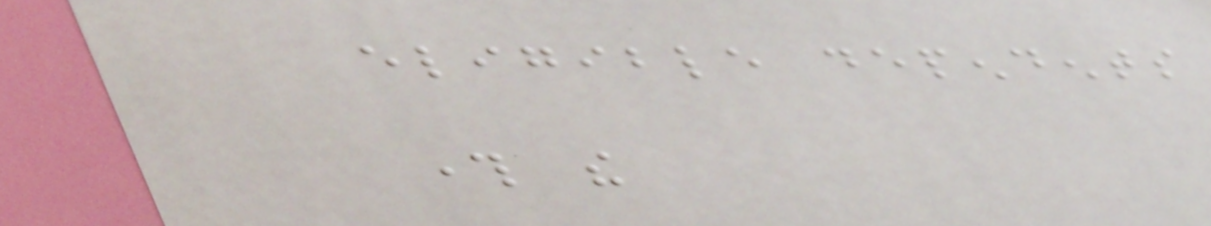eligible dependents
through the
